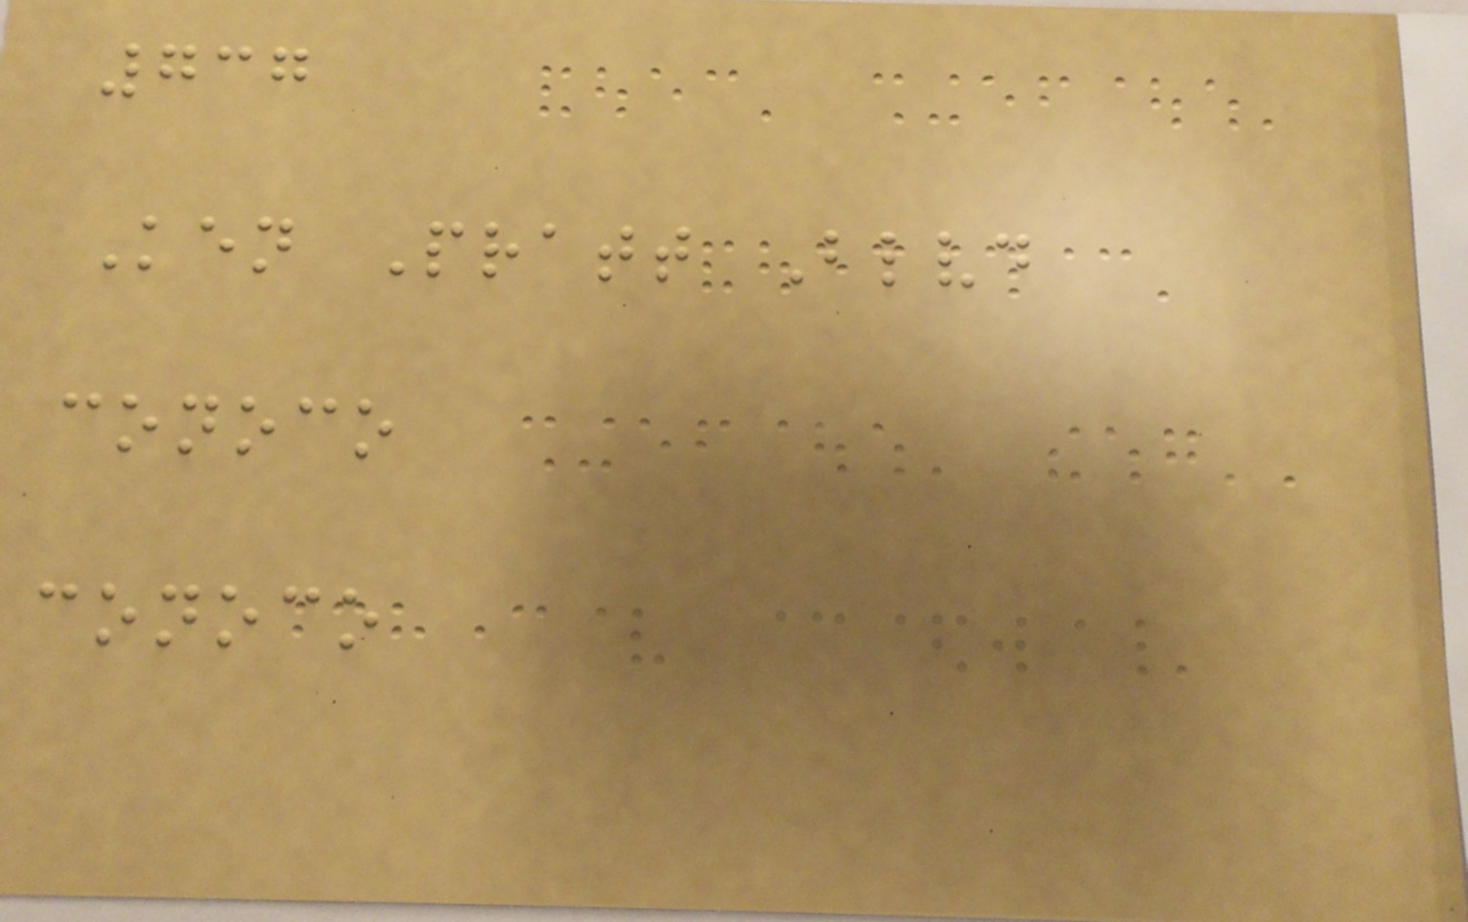737
Ken Pratt Blvd
conoco
conoco
